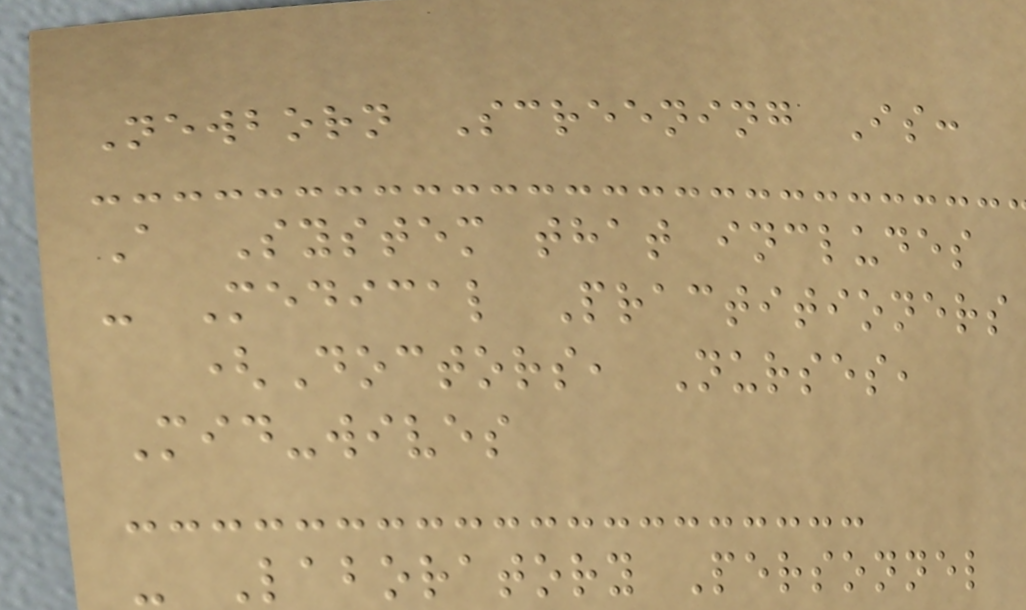Newborn Screening Is:
A System that includes
- Medical Practitioners
(Doctors, Nurses,
Mid-wives
- Laboratory Personnel
